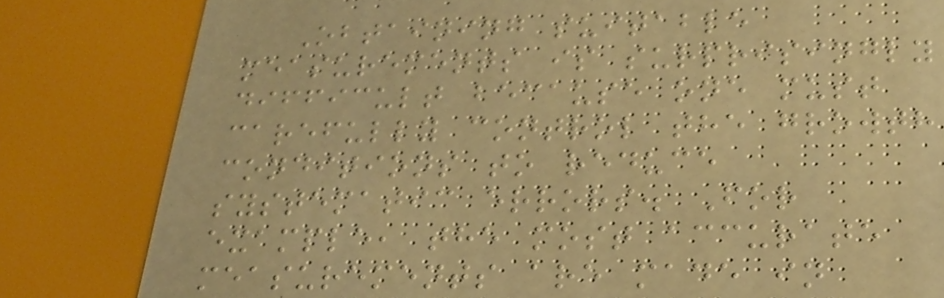Obtaining suitable
measurements is surprisingly
difficult because one must
carefully control the growth
conditions to reduce
systematic errors. For
example, the most accurate
measurements are made in
